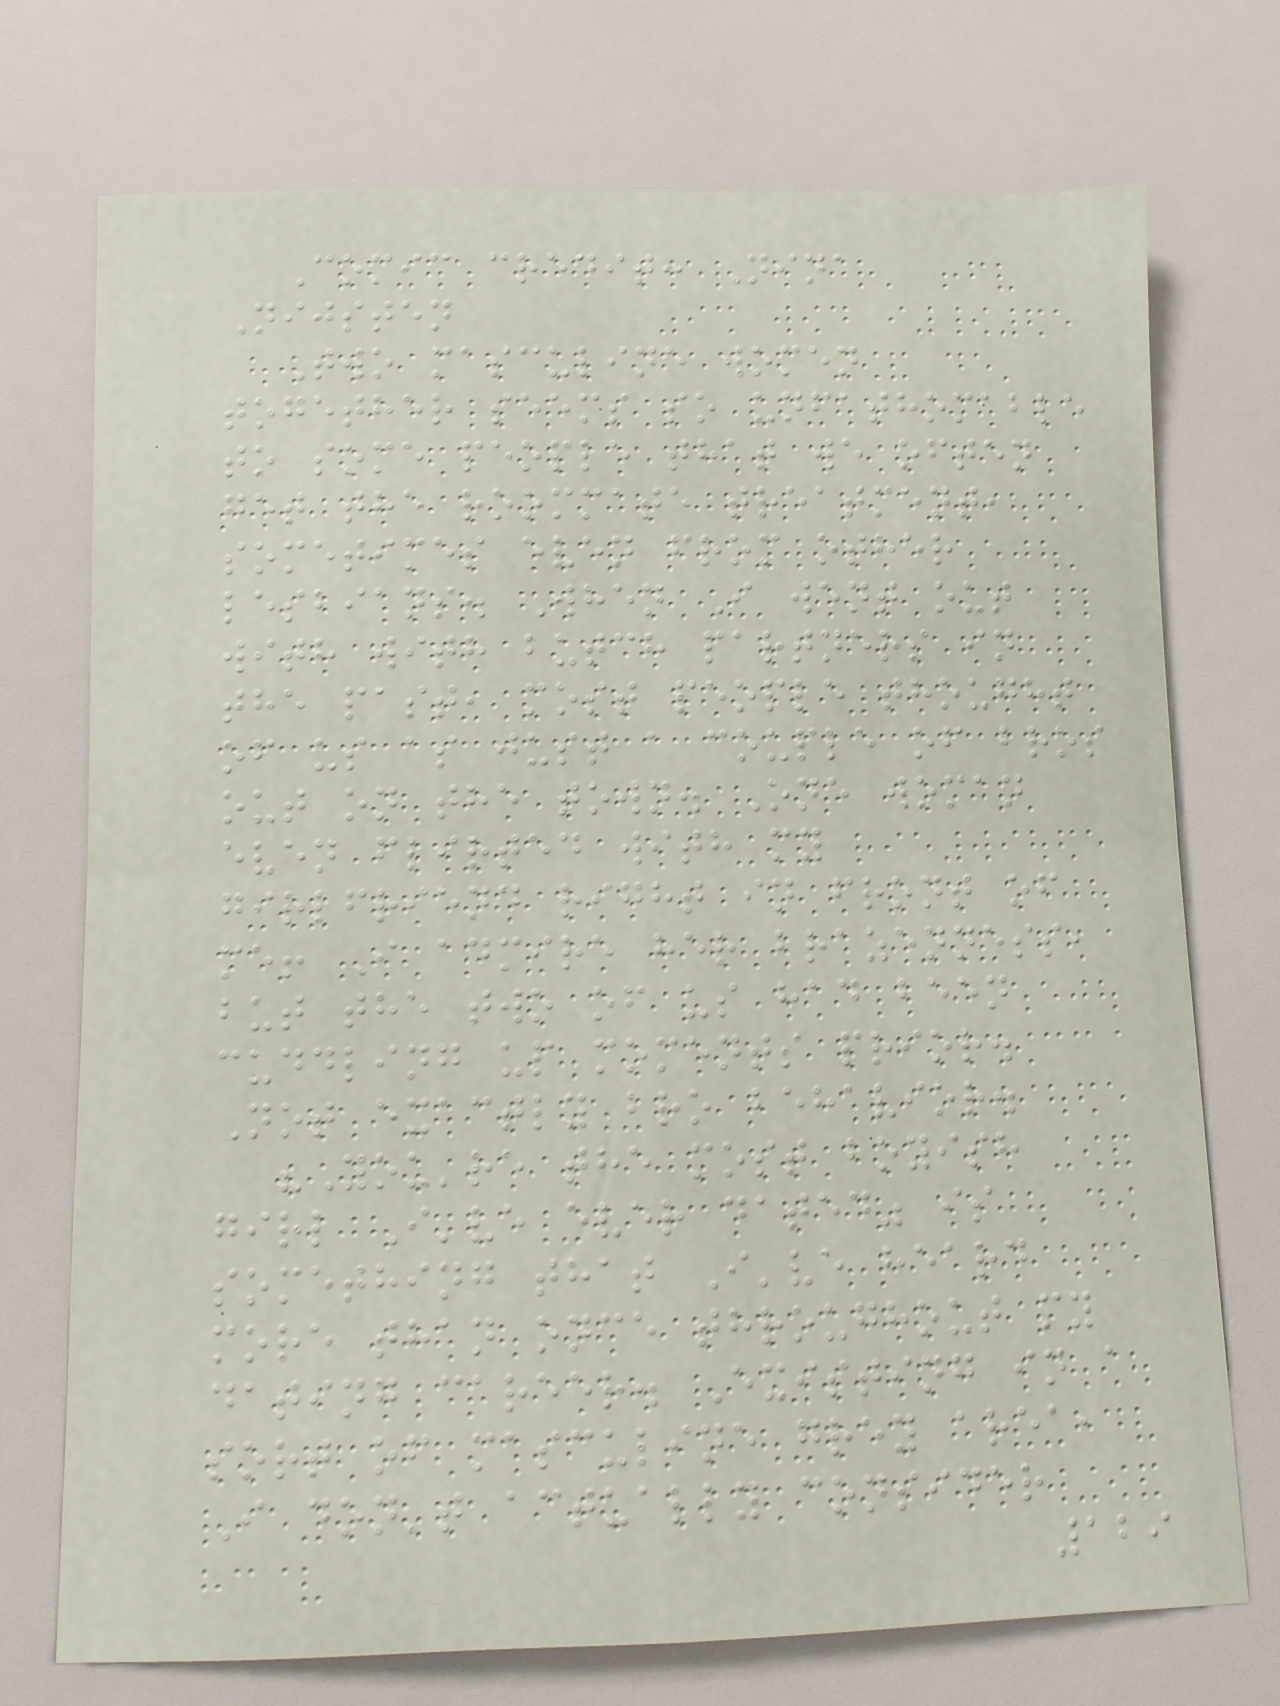Comic credit: Nina
Nijsten
Two masculine women
together seems so unfathomable
to some people that we often
get the roommate treatment,
sometimes even from other
lesbians. When I went out
with with butch partners in
the past, most people thought
of us as just a couple of bros
out on the town. One woman
even flirted with my
girlfriend right in front of
me! I admire her brazenness,
but the two of us had been
cuddling up moments prior.
Not exactly bro behavior.
"You're the most boyish
girl I've ever dated" is
something that I've heard
more than once throughout my
dating career. Existing in a
sort of masculine grey area,
I don't actually consider
129
